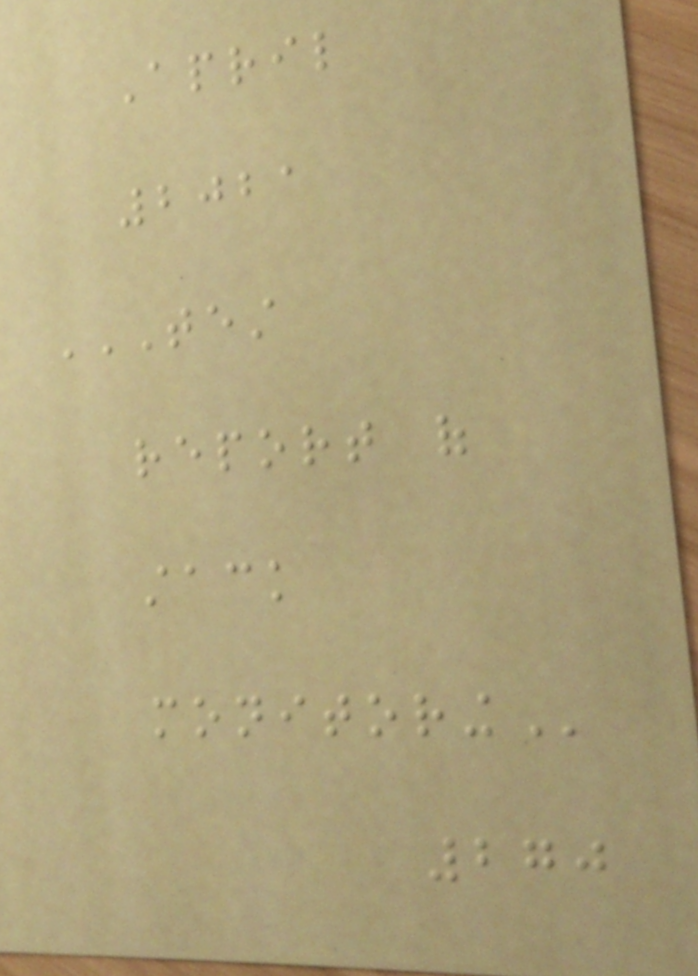April
2021
TEST
REPORT OF
STACK
MONITORING
270
